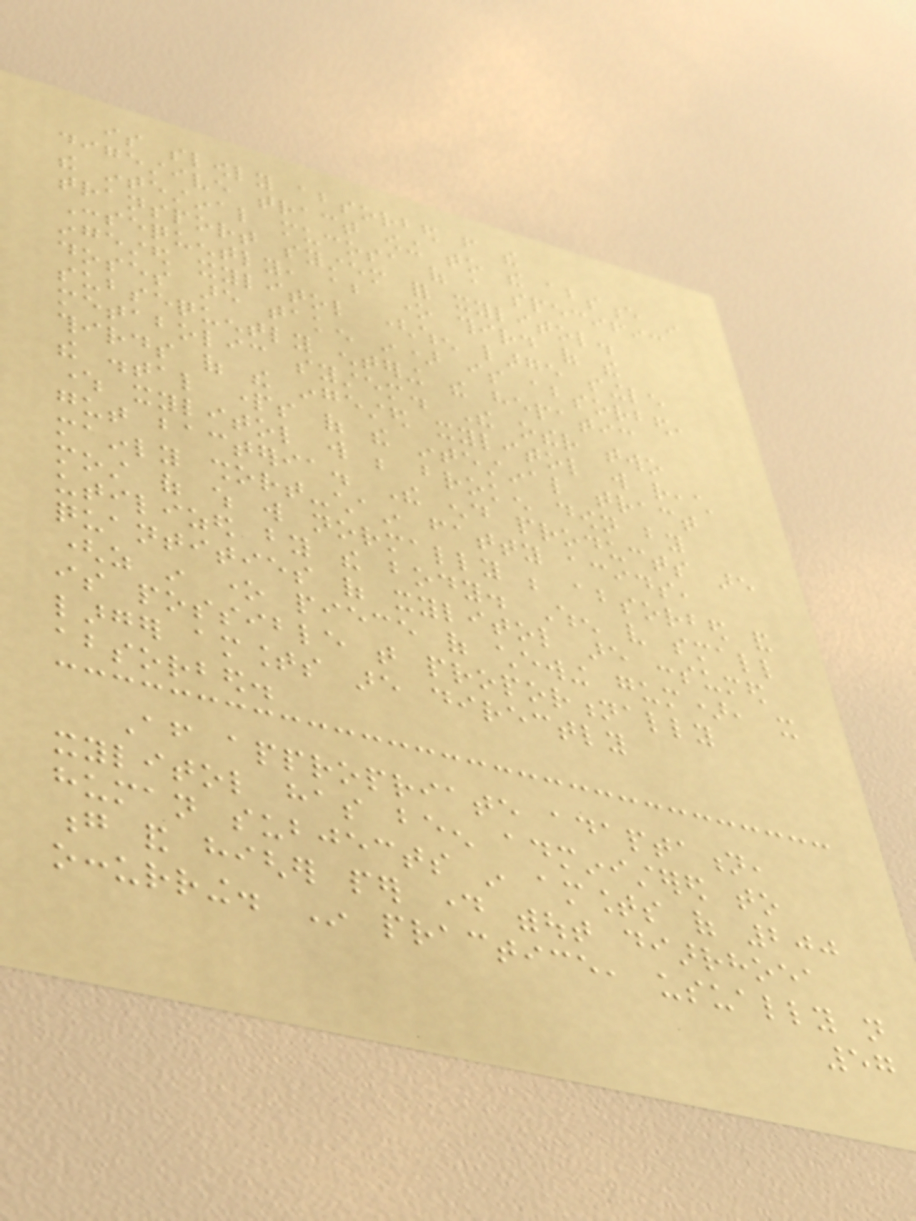is slowly absorbed from the
digestive tract owing to the absence in
the intestinal mucosa of a specific
transport system for xylitol.
Consequently, about one third of the
ingested xylitol (when large single
doses are taken in) is absorbed,
subsequently entering the hepatic
metabolic system. The other two
thirds of the ingested xylitol will reach
the distal parts of the intestinal tract
where xylitol will be broken down by
gut bacteria. The end products are
mainly short-chain fatty acids,
most of which will normally be absorbed and
utilized by the body. When very small
quantities of xylitol are consumed
(as in one piece of chewing gum), it
is possible that proportionally
larger amounts are directly
absorbed.
After appropriate adaptation,
xylitol has been administered to
human subjects in amounts of 200
g and higher per day without diarrhoea
occurring. In practice, usually not
57
